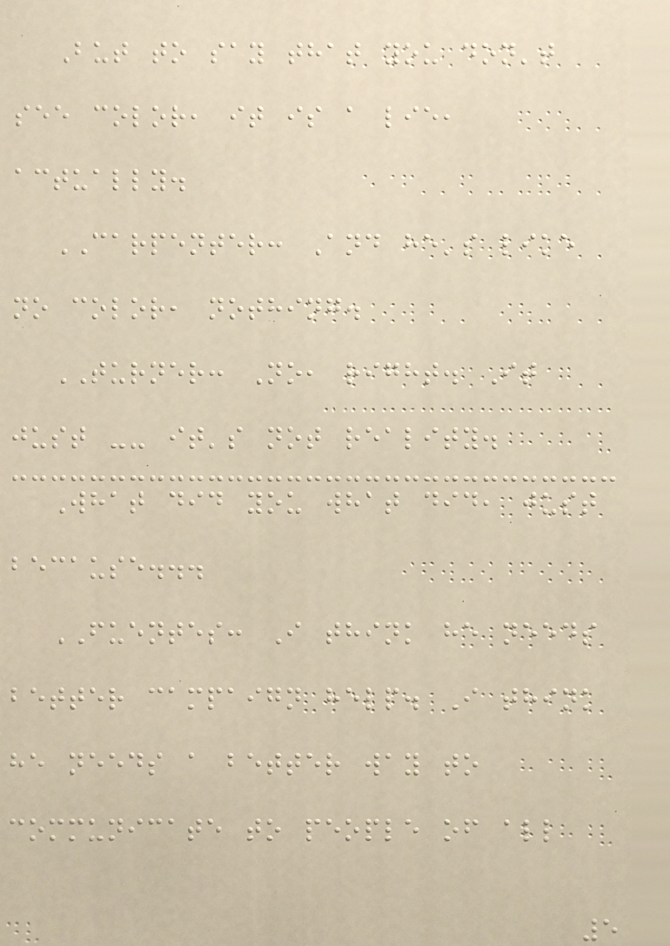But to say that you don't
see color, it is a lie,
actually.
CARPENTER: And he's like
no color, nothing.
TURNER: No, right. It
just -- it's not reality.
What did you what did, just
because...
FUENTES: I think he needs
better campaign help. I think
he needs a better way to
communicate to people of all
5
